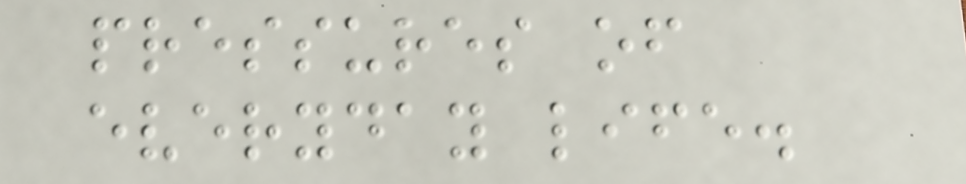pressures of
everyday life.
